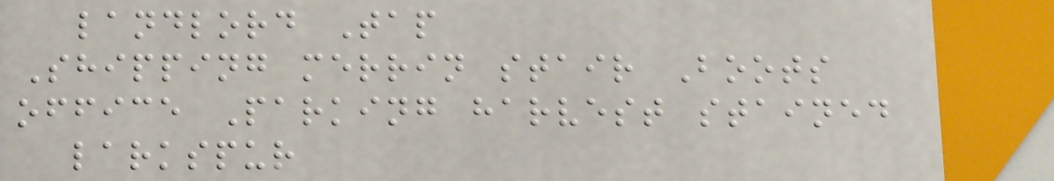landlord Tap
Shipping merrin stair Boots
office Parking harvest stained
larkspur
